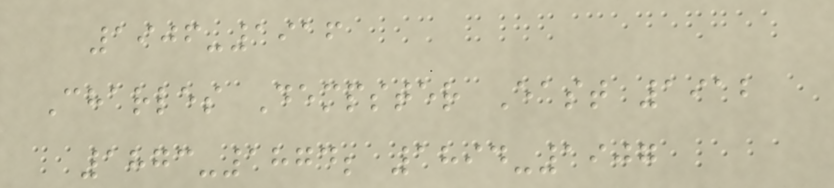1906-1916
Charles Dempster East 1912
1873-1874; 1894-1907
